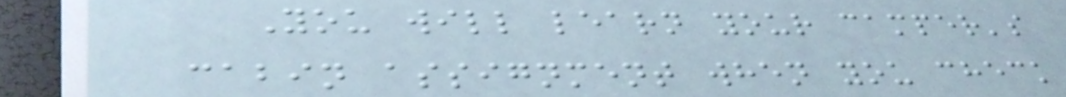You will learn your camper's
cabin assignment when you check
